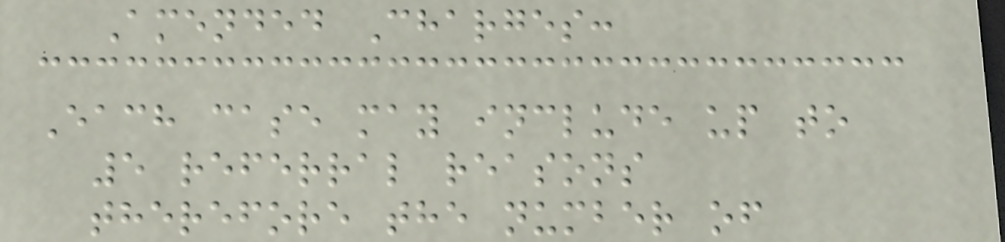Amended Charges:
Each case may include up to
5 referral reasons
therefore the number of
